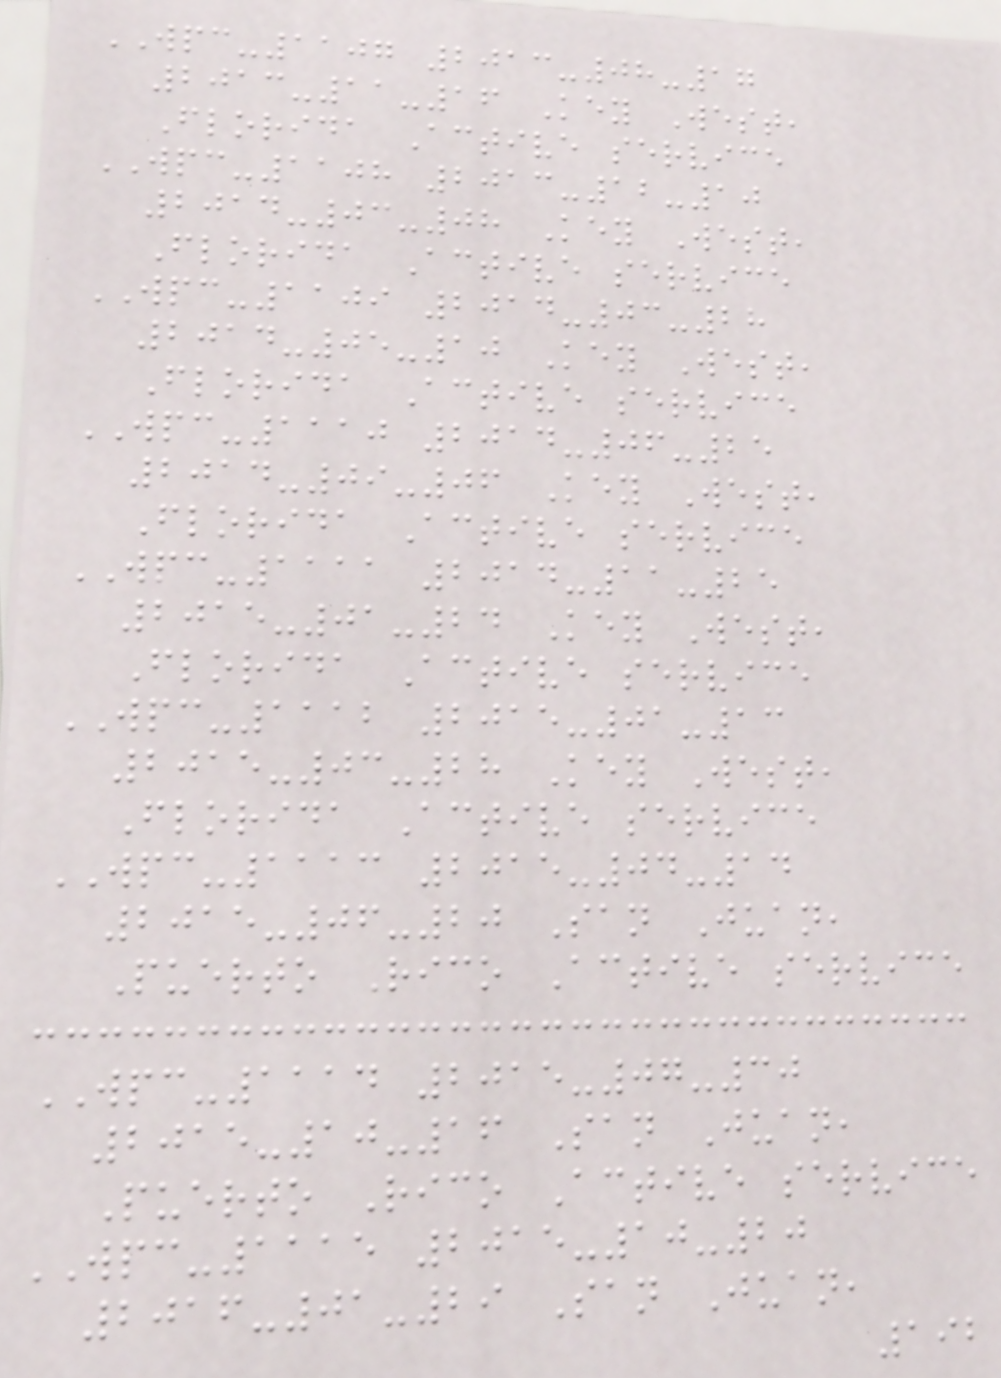WPC-1107 2013-08-17
2013-11-16 Key West,
Florida Active service
WPC-1108 2013-12-10
2014-03-08 Key West,
Florida Active service
WPC-1109 2014-03-28
2014-05-10 Key West,
Florida Active service
WPC-1110 2014-06-25
2014-09-06 Key West,
Florida Active service
WPC-1111 2014-11-25
2015-01-24 Key West,
Florida Active service
WPC-1112 2015-01-13
2015-03-28 Key West,
Florida Active service
WPC-1113 2015-04-14
2015-06-20 San Juan,
Puerto Rico Active service
WPC-1114 2015-07-30
2015-10-16 San Juan,
Puerto Rico Active service
WPC-1115 2015-10-20
2016-01-29 San Juan,
192
